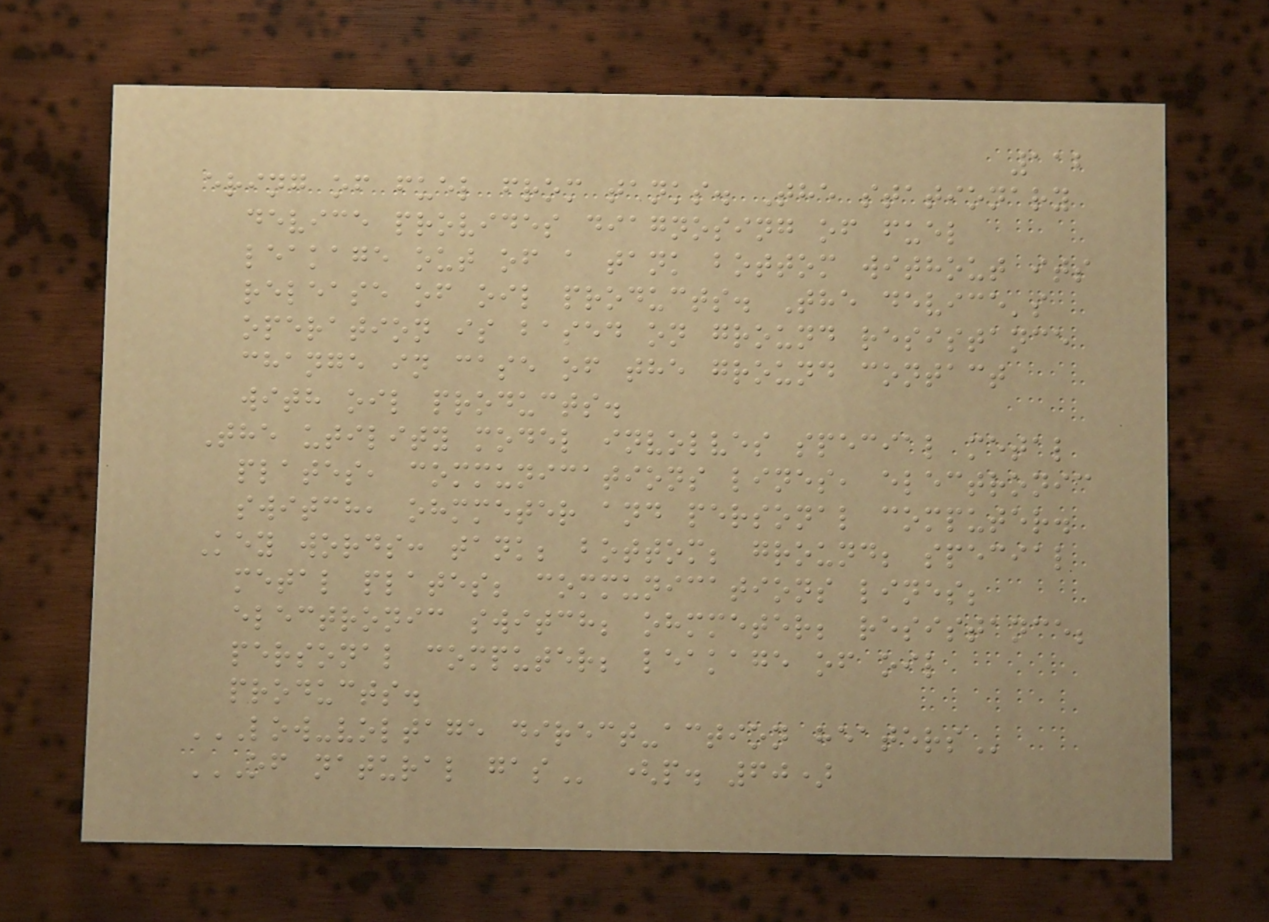112
ering of fuel from tanks. The stationary
device provides diagnosing of fuel
leakage out of a tank bottom without its
release of oil products. The device's
operation is based on ground resistance
change in case of the ground contact
with oil products.
The utility model involves special metal
plates, communications lines, electronic
switch, ohmmeter and personal computer.
Key words: tank; bottom; ground; special
metal plates; communications lines;
electronic switch; ohmmeter; resistance;
personal computer; leakage of oil
products.
LOW-VOLTAGE DIRECT-ACTION HEATERS
OF NATURAL GAS (p. 60)
